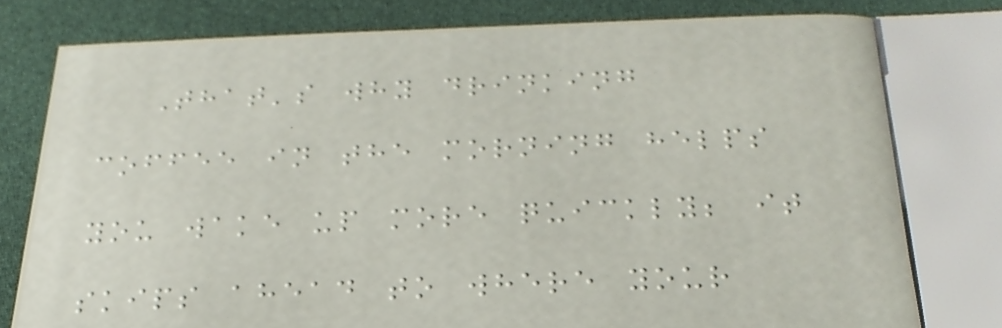That's why drinking
coffee in the morning helps
you wake up more quickly; it
skips ahead to where your
